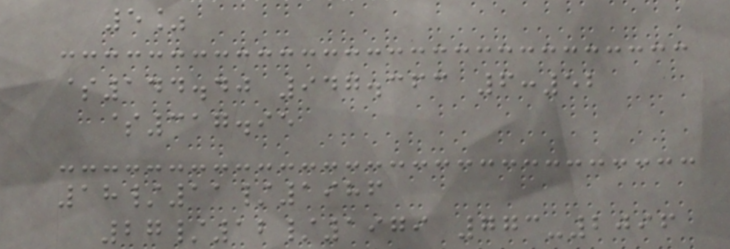5%
$144.40 947.363 6:52
$317.95
18/11/1986
27/12/1979 773-2096
